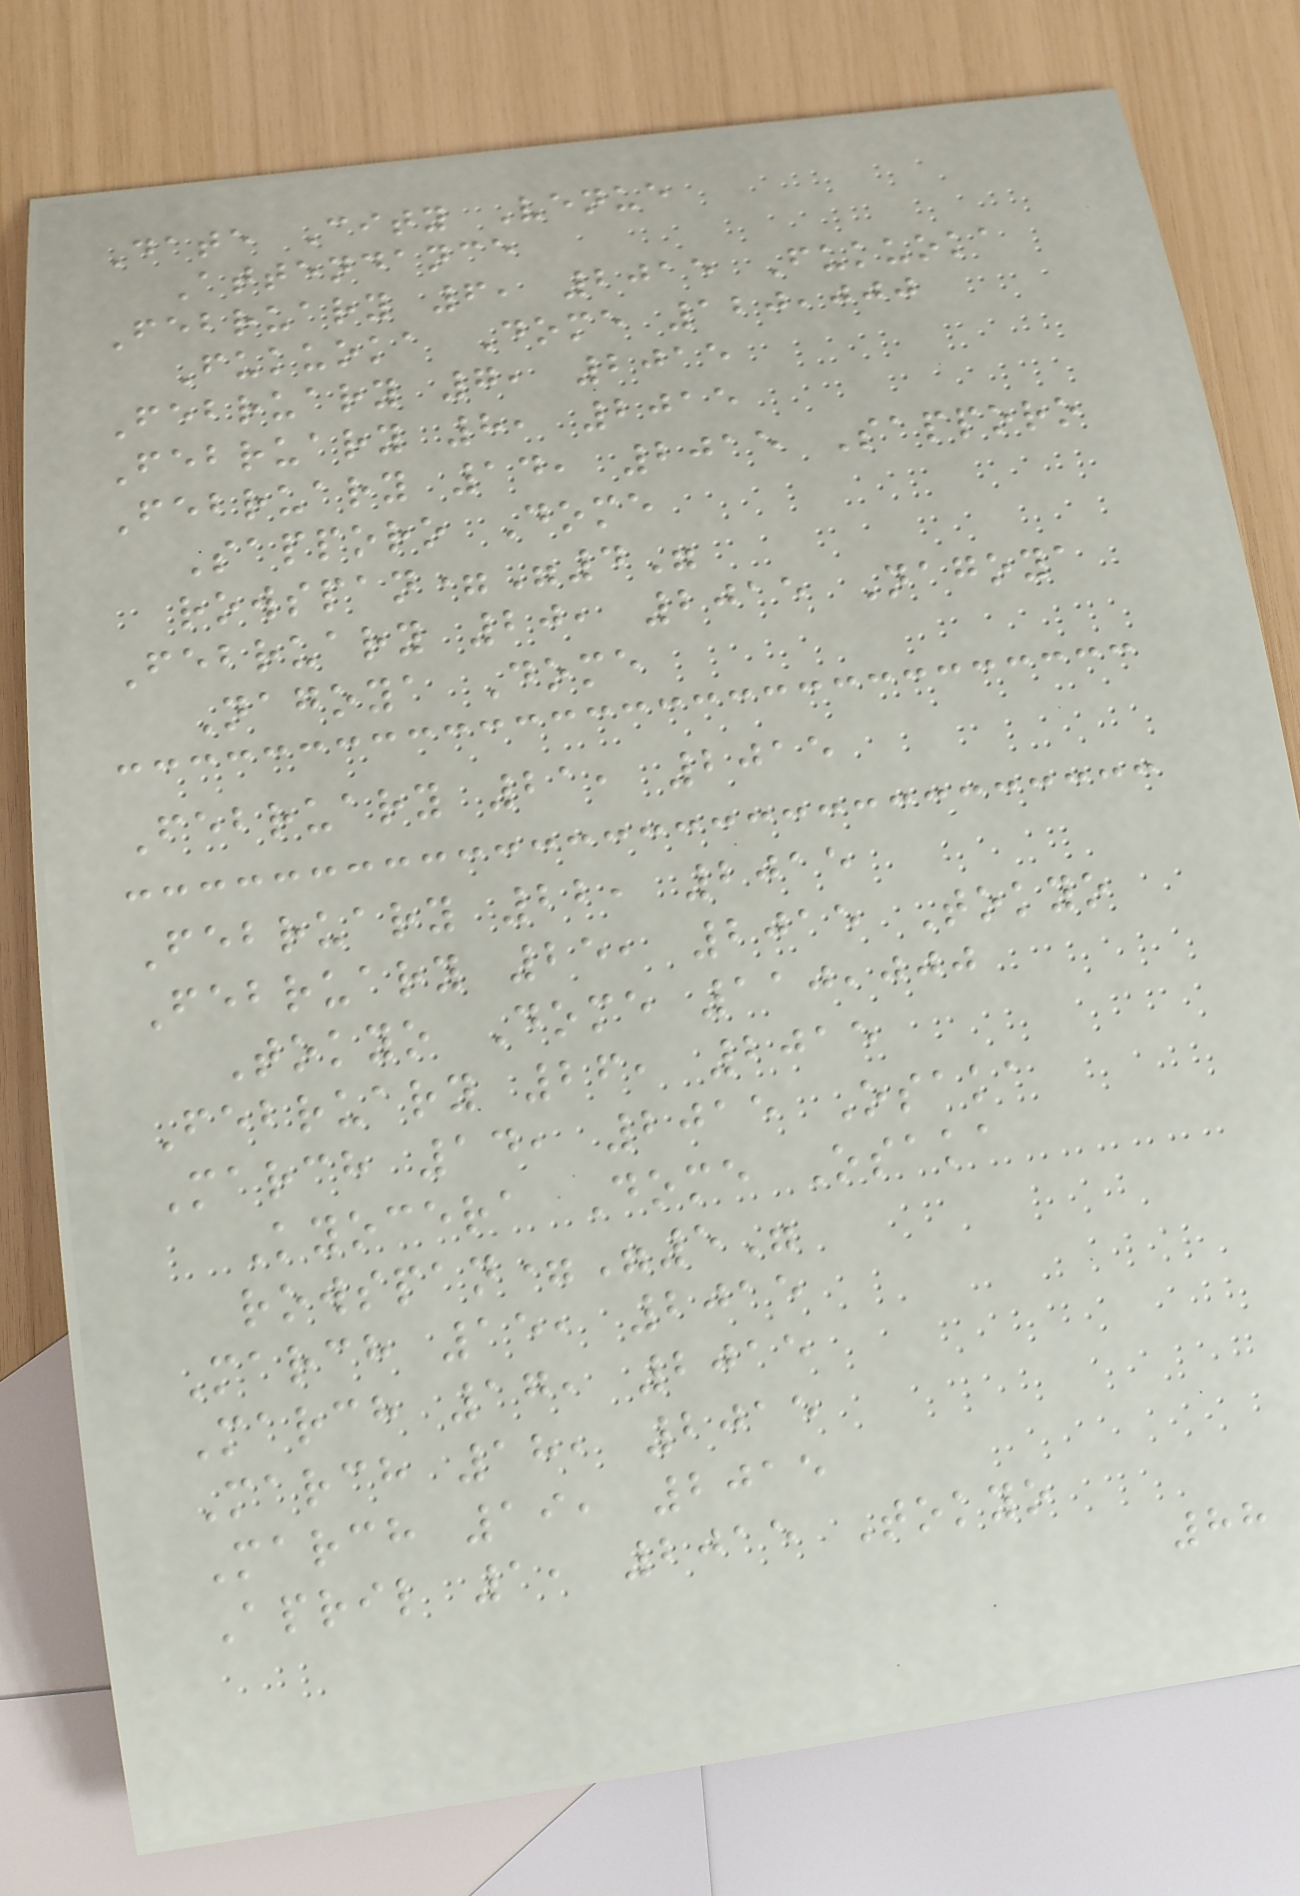Date City Venue
Attendance
February 6, 2015 Fukuoka
Fukuoka Dome 120,000
February 7, 2015
February 8, 2015
February 14, 2015 Sapporo
Sapporo Dome
rowspan="4"
February 20, 2015 Nagoya
Nagoya Dome
February 21, 2015
February 22, 2015
February 25, 2015 Tokyo
Tokyo Dome 110,000
February 26, 2015
March 14, 2015 Osaka
Kyocera Dome Osaka
rowspan="5"
March 15, 2015
March 17, 2015
March 18, 2015
March 19, 2015
April 1, 2015 Tokyo
88
